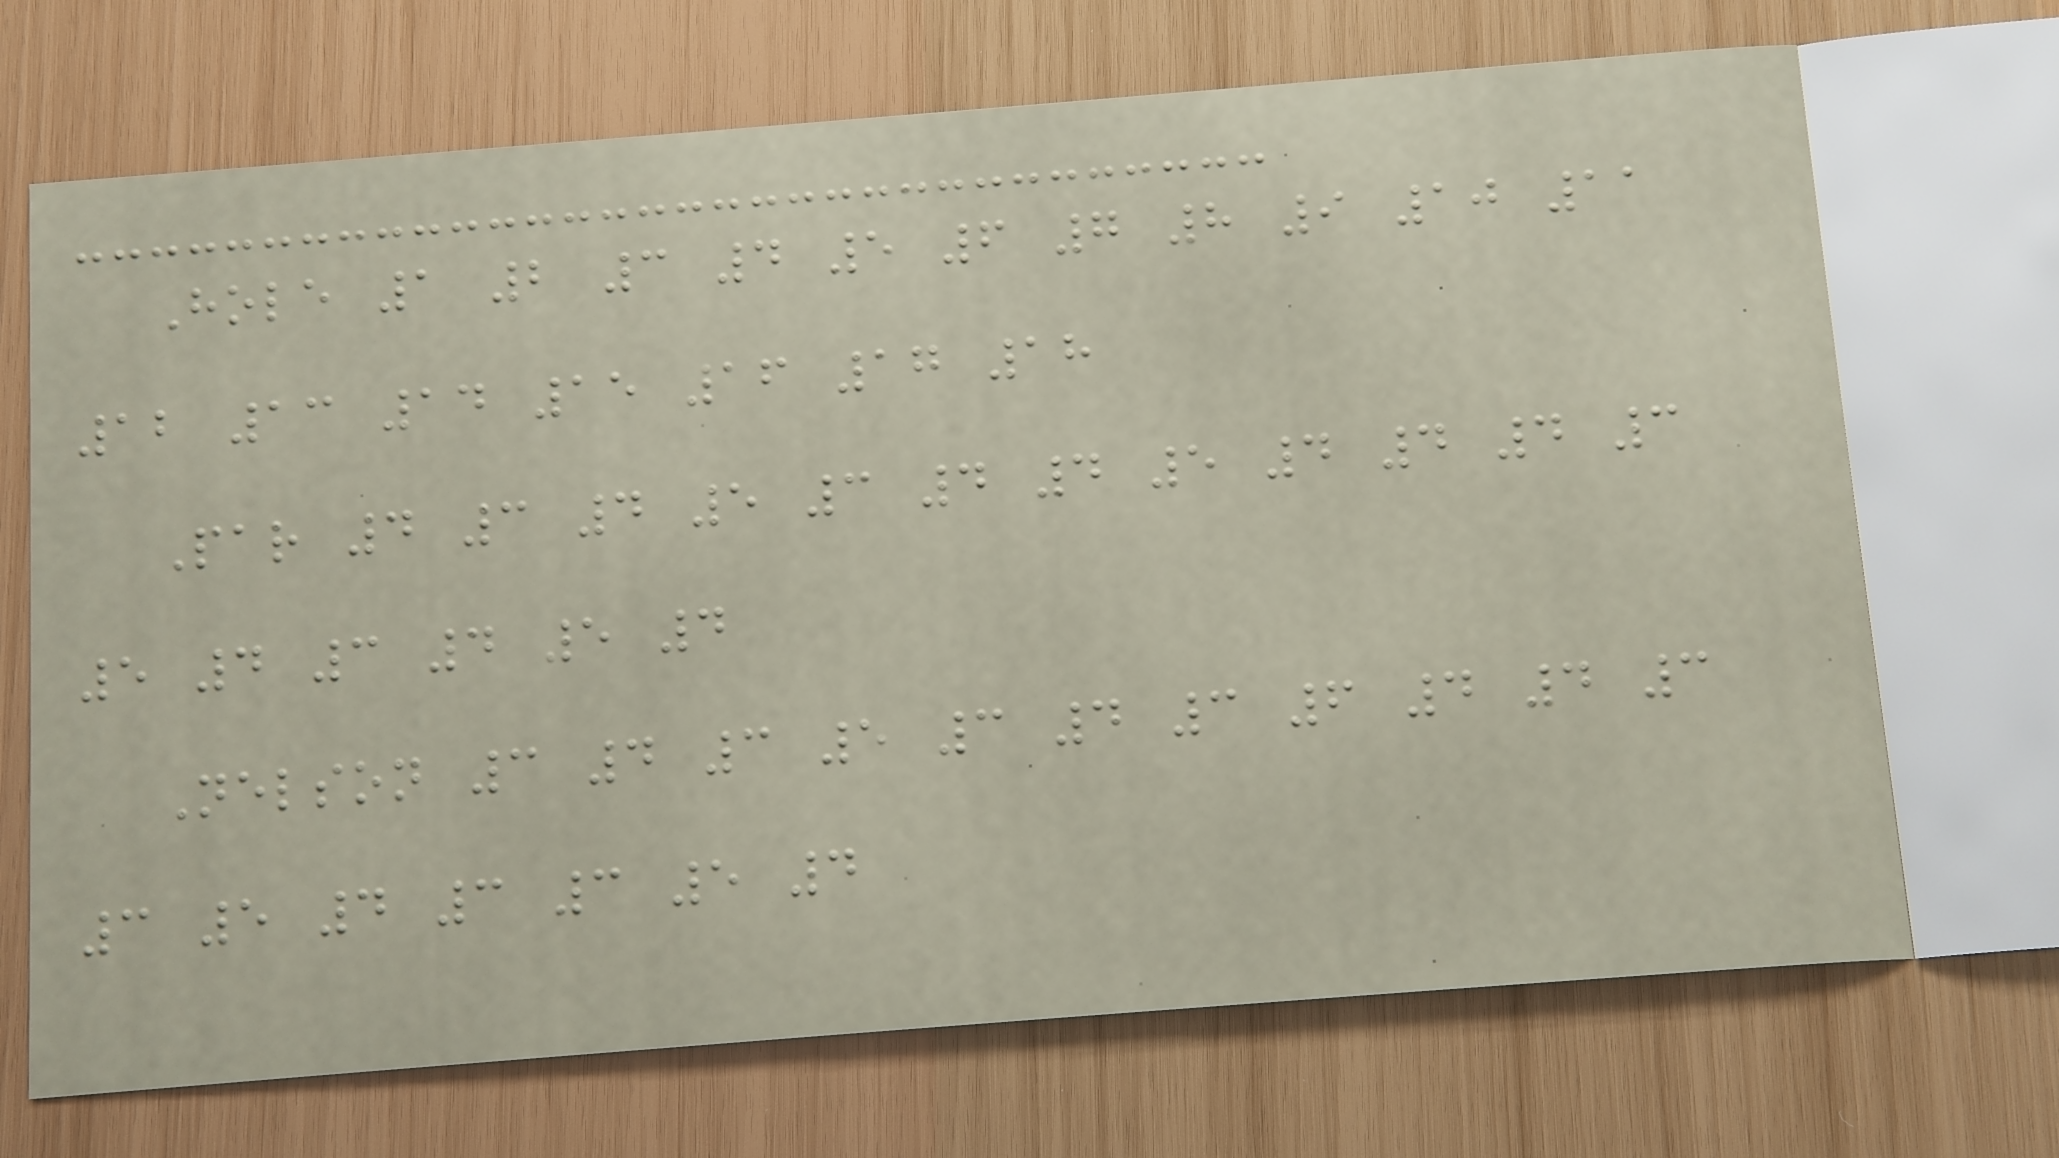Hole 1 2 3 4 5 6 7 8 9 10 11
12 13 14 15 16 17 18
Par 4 3 4 5 3 4 4 5 4 4 4 3
5 4 3 4 5 4
Nelson 3 4 3 5 3 4 3 6 4 4 3
3 5 4 3 3 5 4
